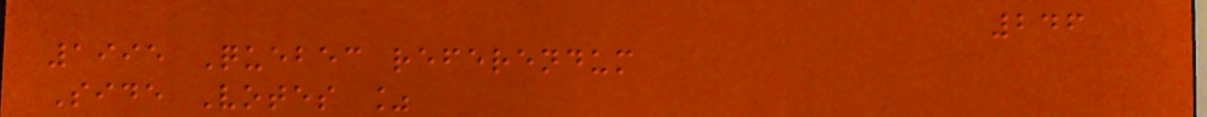246
1995 Quebec referendum
Side Votes %
